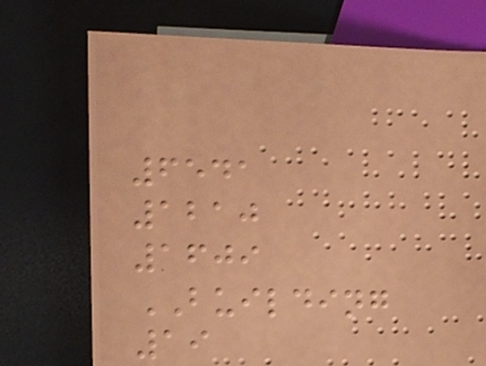6541
1210
1609
BUILDING
19
